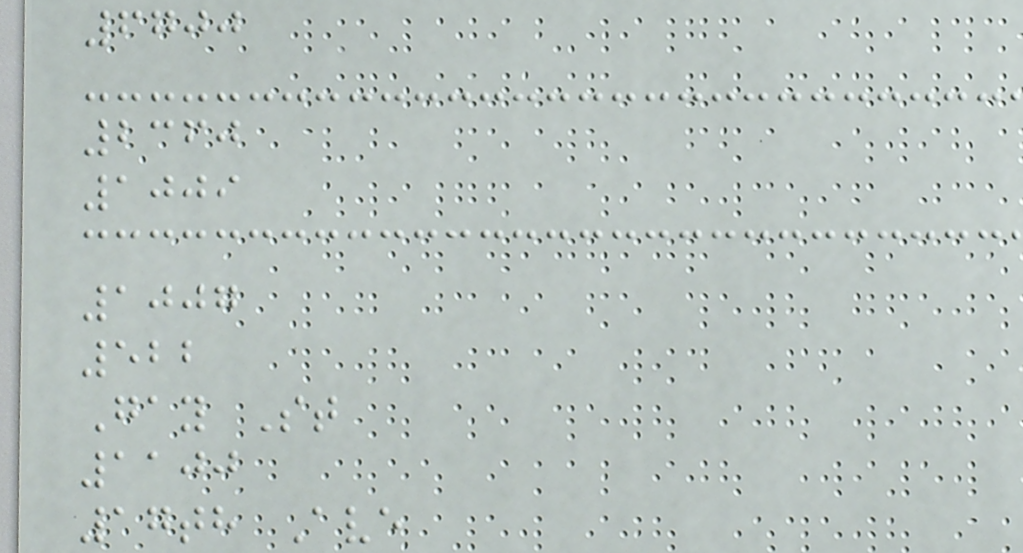6700
2360
1009
1007
522
Gay St
1100
17th Ave
